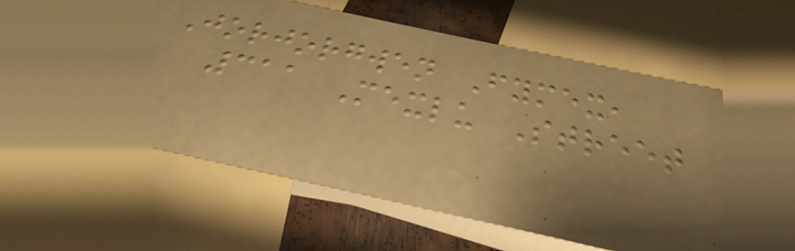Jorjorgwen Fymex,
311 Mexlu Street
